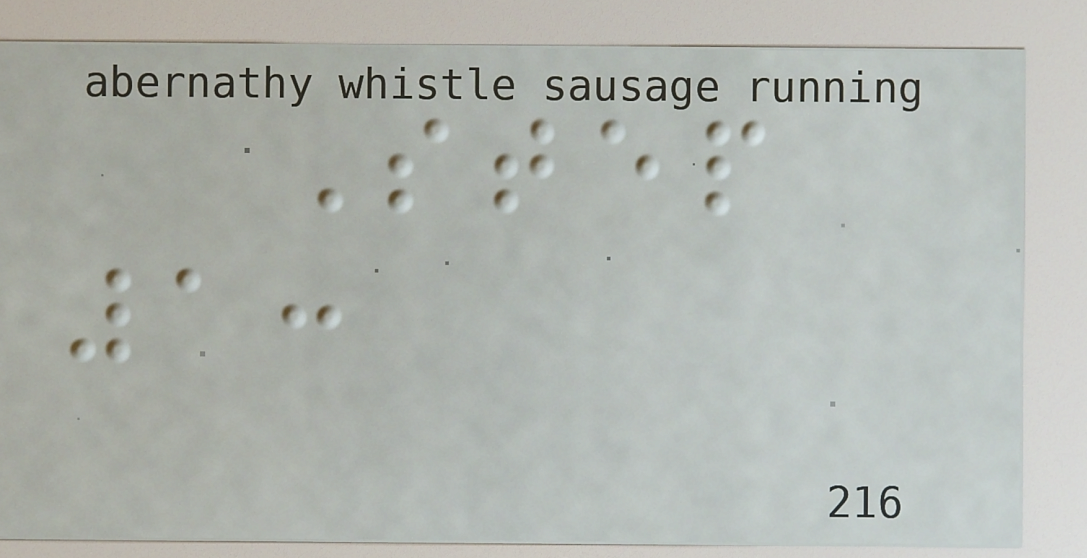Step
1:
